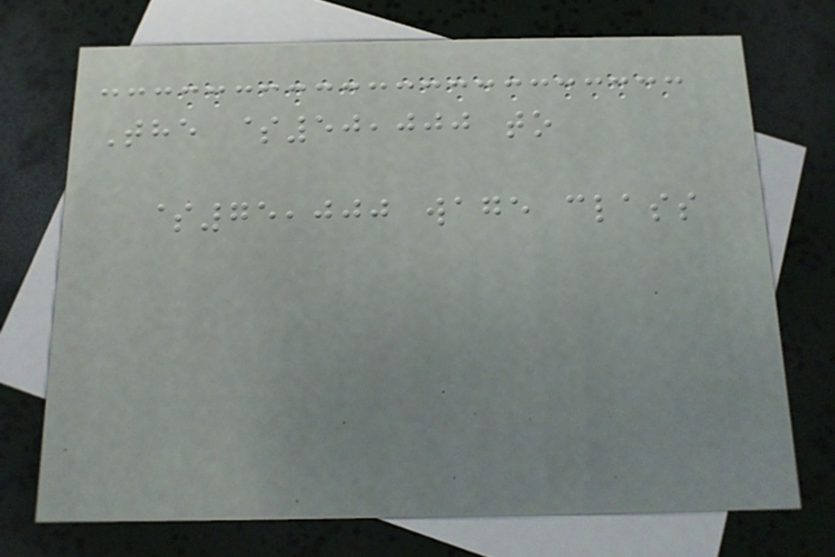The $50,000 to
$75,000 wage class
